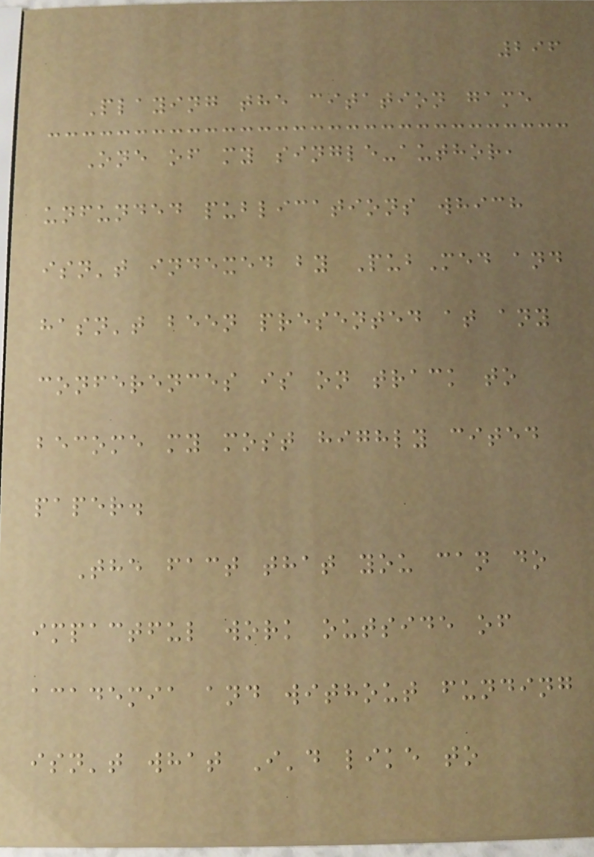296
Playing the citation game
One of my single-author,
unfunded publications which
isn't indexed by PubMed and
hasn't been presented at any
conferences is on track to
become my most highly cited
paper.
The fact that you can do
impactful work outside of
academia and without funding
isn't what I'd like to
